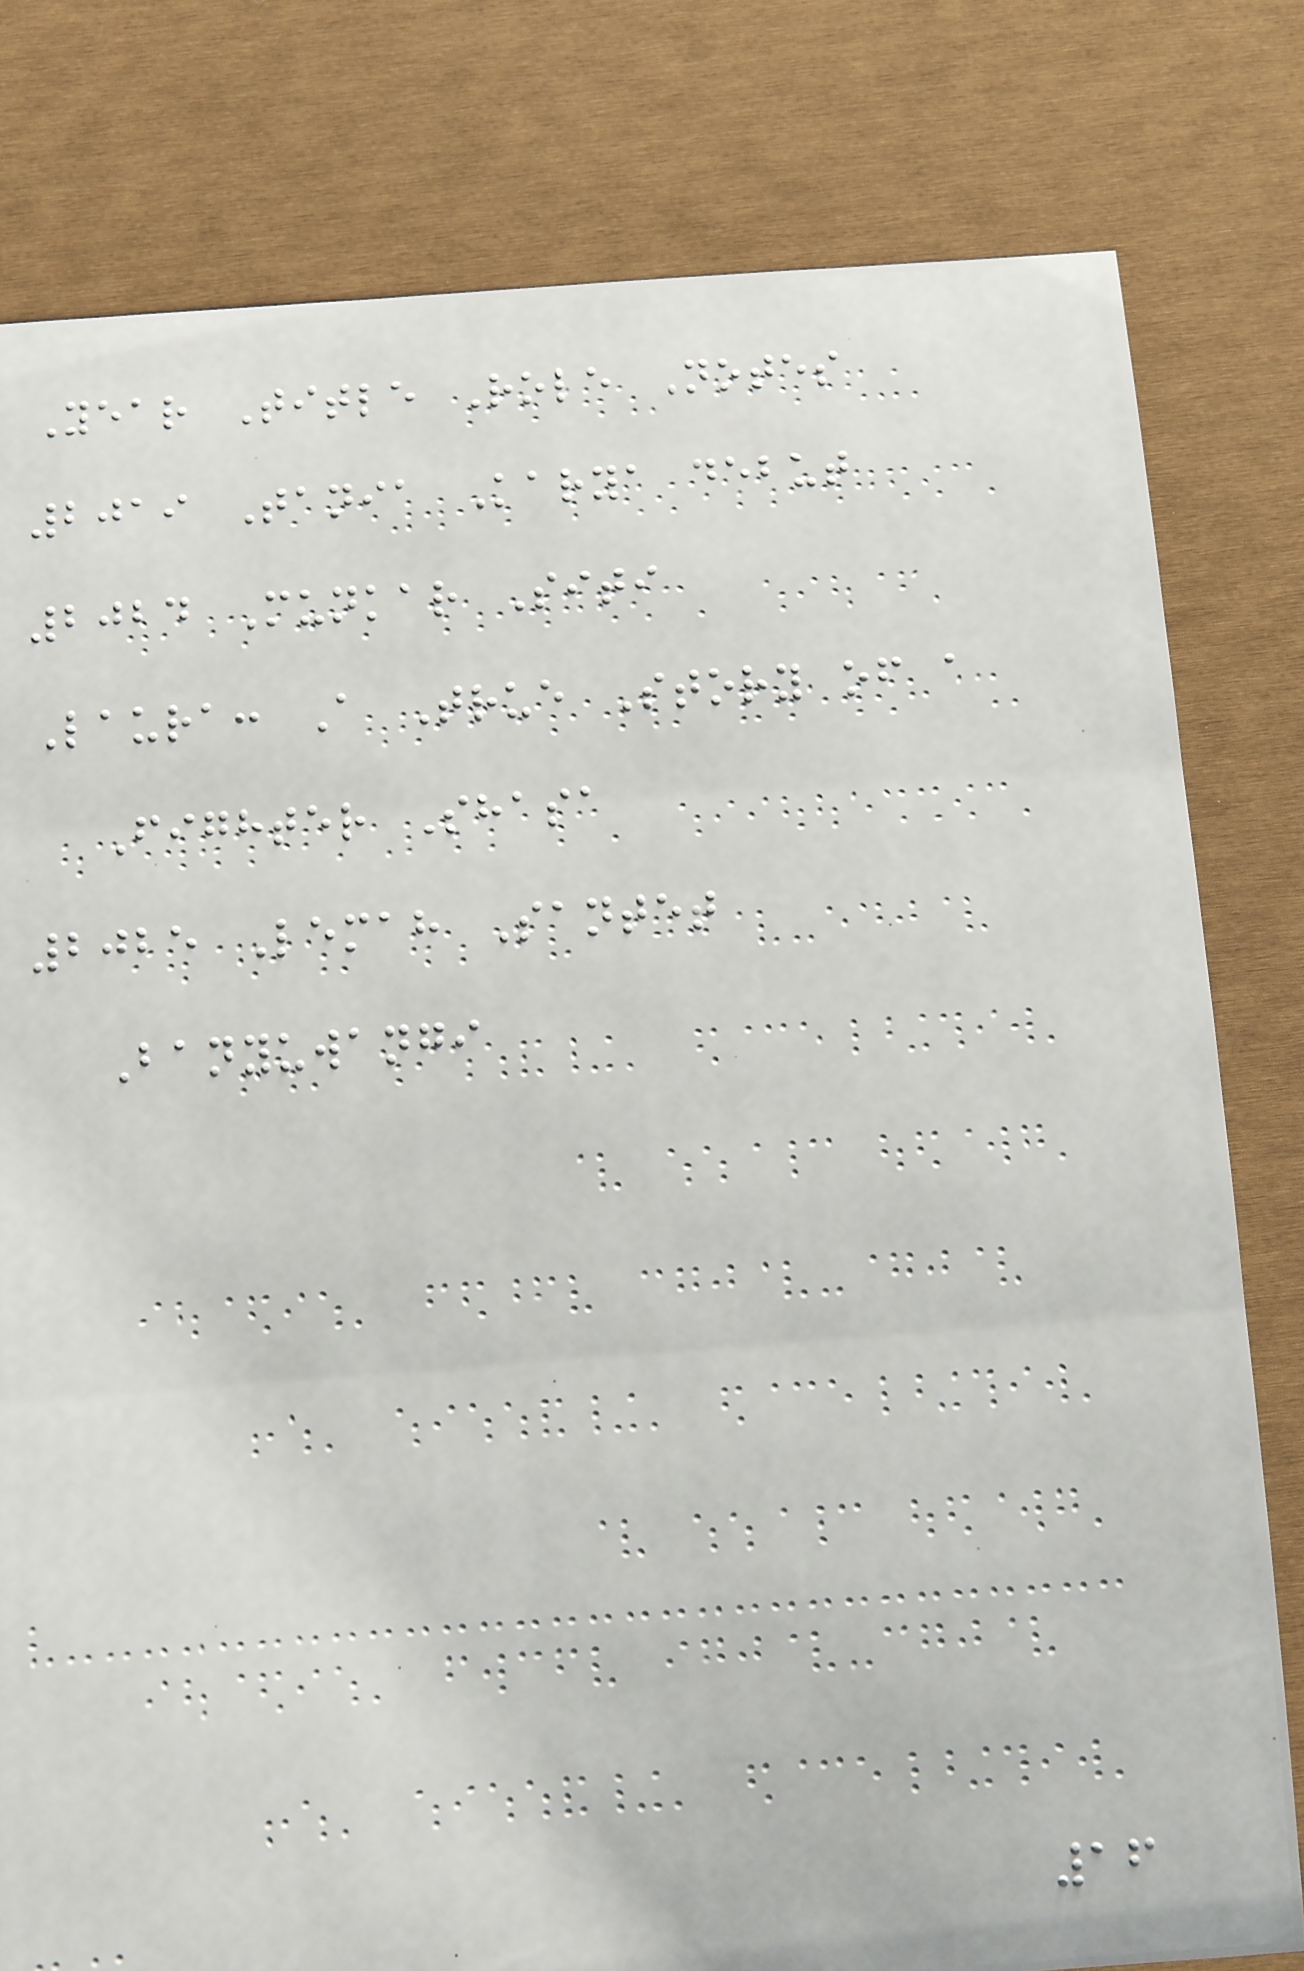Year Title Role Notes
2019 Tania Karya debut
2024 Munkar Siti
Laura: A True Story of a
Fighter Shasa
2025 Lemah Santet
Banyuwangi
16
